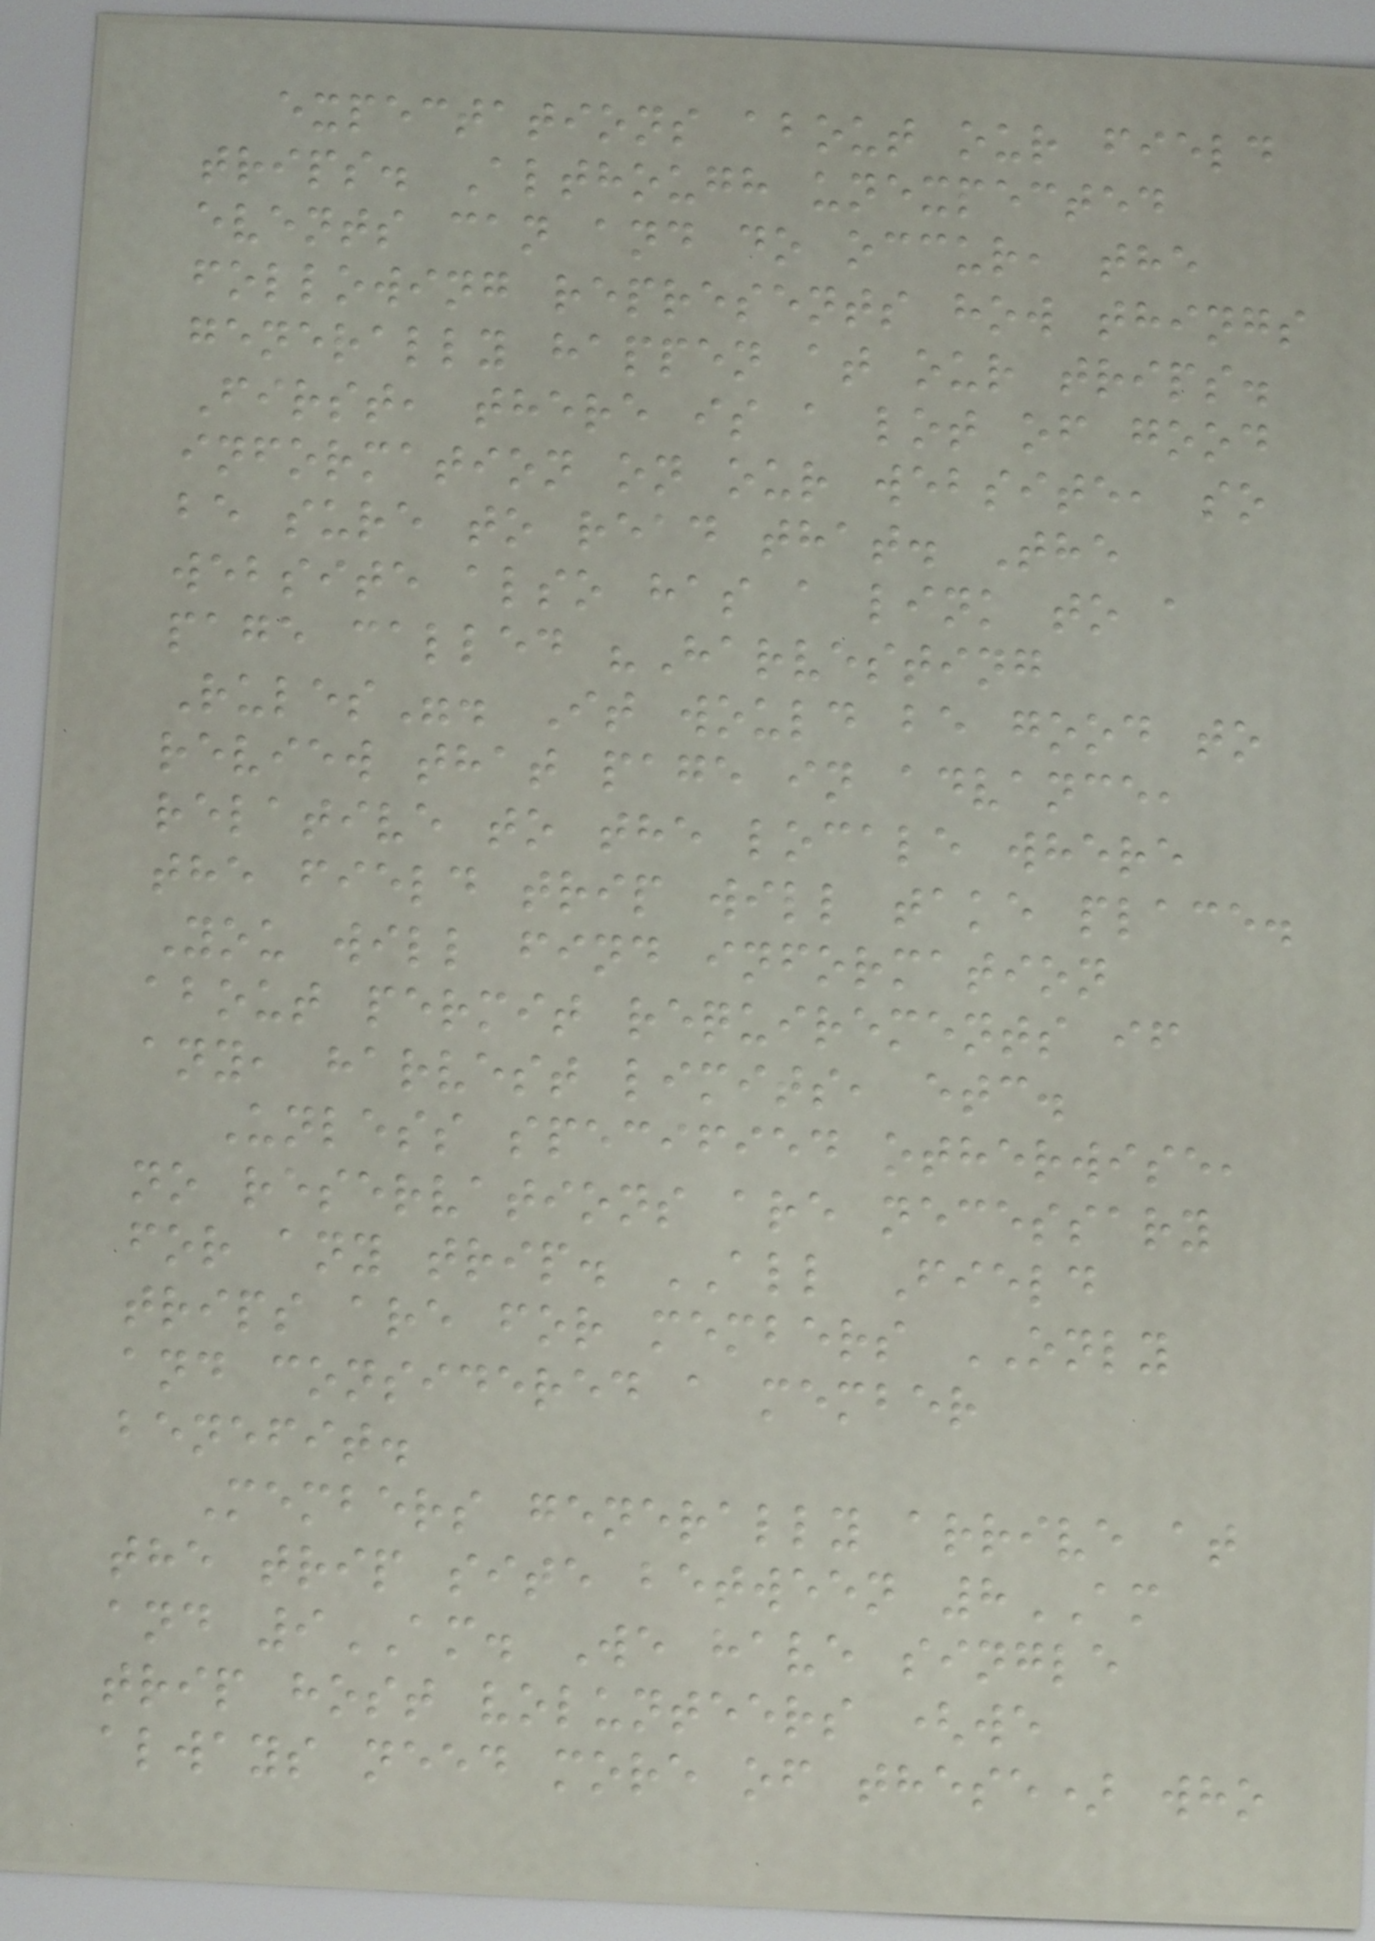expectations about our field
trips. Although unexpected
events can and do occur, the
following represents how things
generally happen at our trips.
First, there is a lot of good
information on our website, so
be sure to read that. The
website also has a link to a
page called "Harvesting
Rules". It would be good to
review that page in advance,
relative to the locale where
the field trip will take place.
You will find information
about permit requirements if
any, harvest limits, etc.
Unless specified otherwise,
no reservations are necessary
for any trip. ALL Field
trips are for members ONLY
and considered a member
benefit.
Members generally arrive at
the trip site between 8AM
and 9AM. We have single
trip host volunteers (we
always need more of these) who
